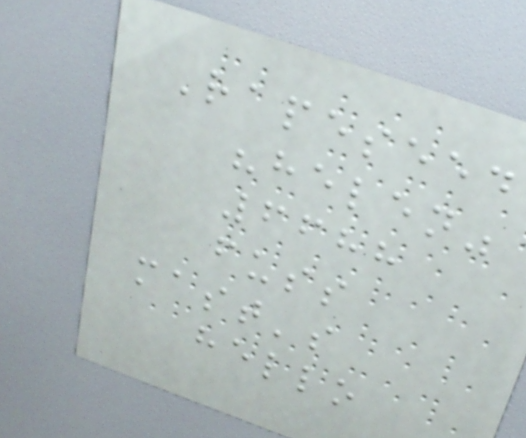Rapeseed
"helen"
6688
fuss
mast's
hello
